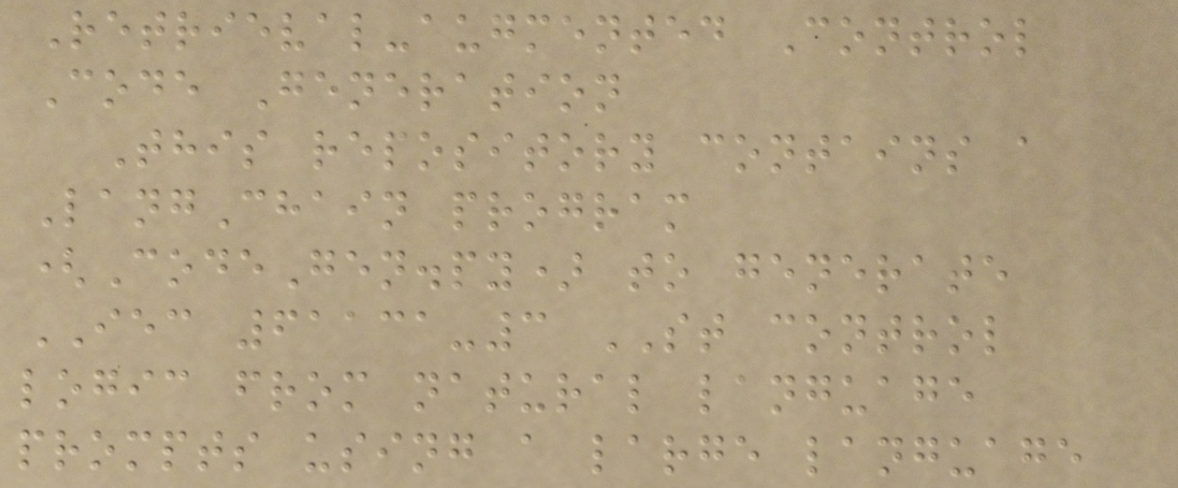Retrieval-augmented Control
Code Generation
This repository contains a
LangChain program
(CodeGen.py) to generate
IEC 61131-3 ST control
logic from natural language
prompts using a large language
